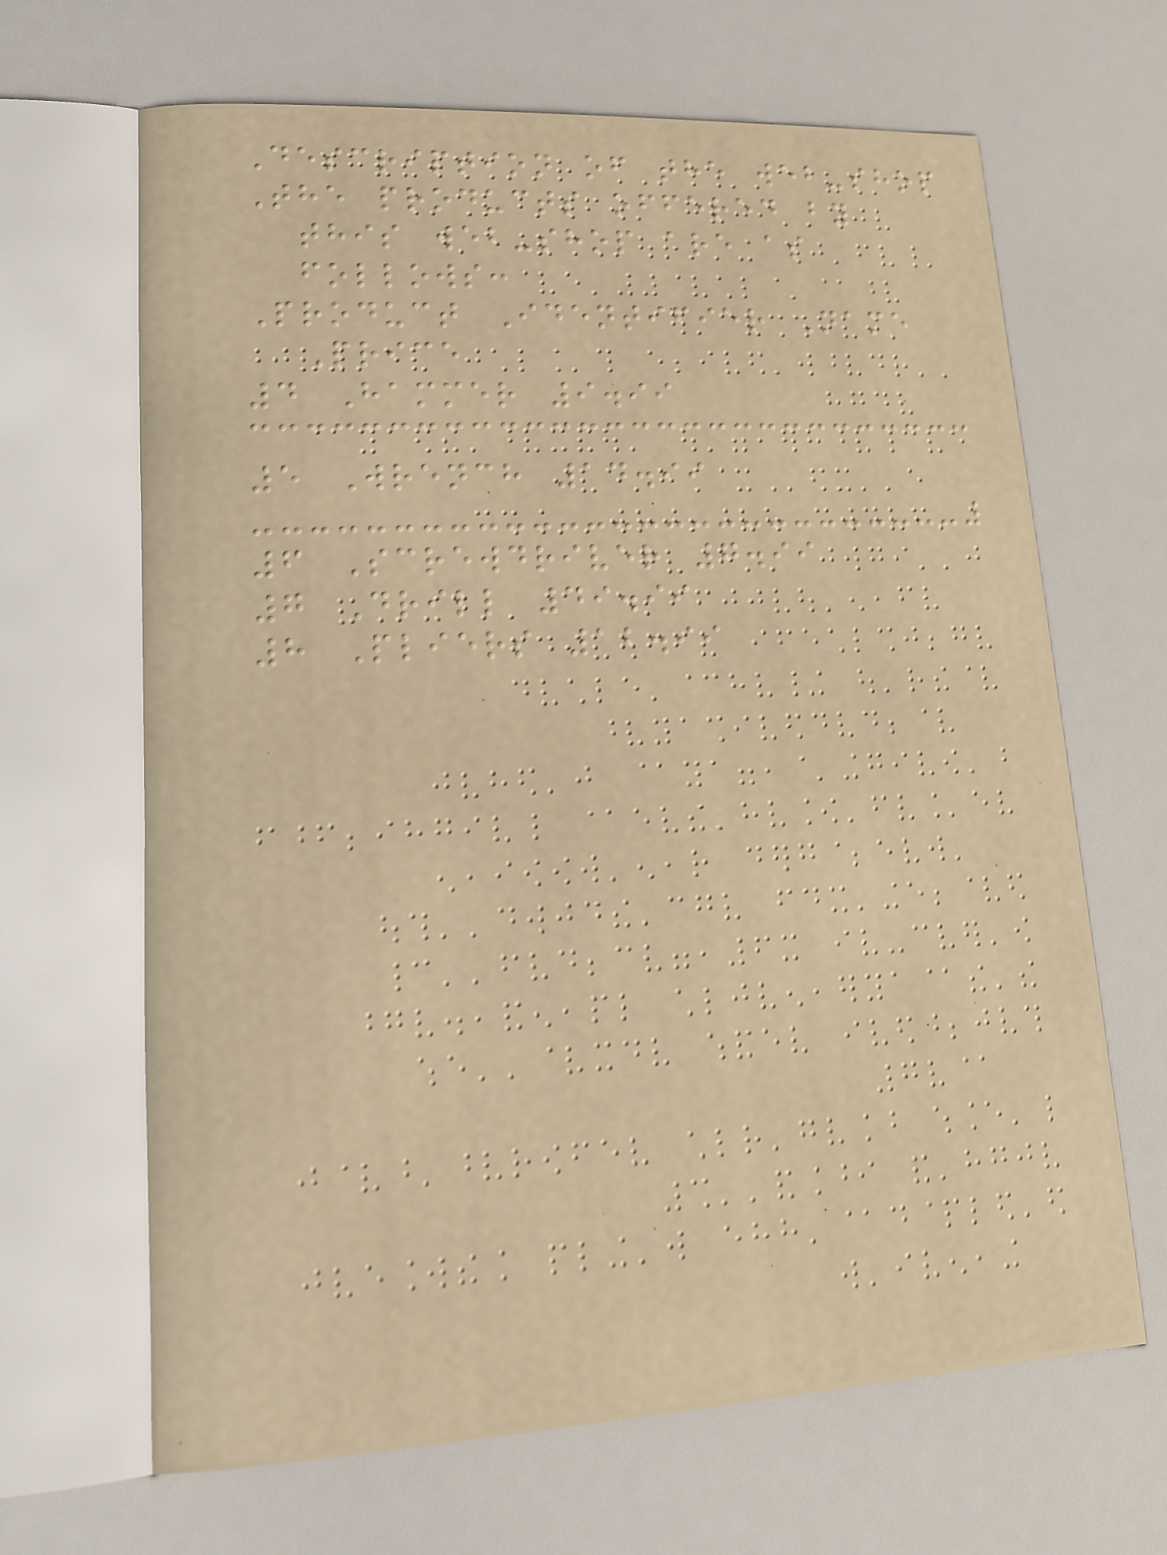Description of the web-shop
The products offered by
this web-shop are as
follows:
Product Identifier Name
Price
4 Hammer 9.99
5 Wrench 14.99
6 Screwdriver 7.99
7 Drill 49.99
8 Pliers 12.99
